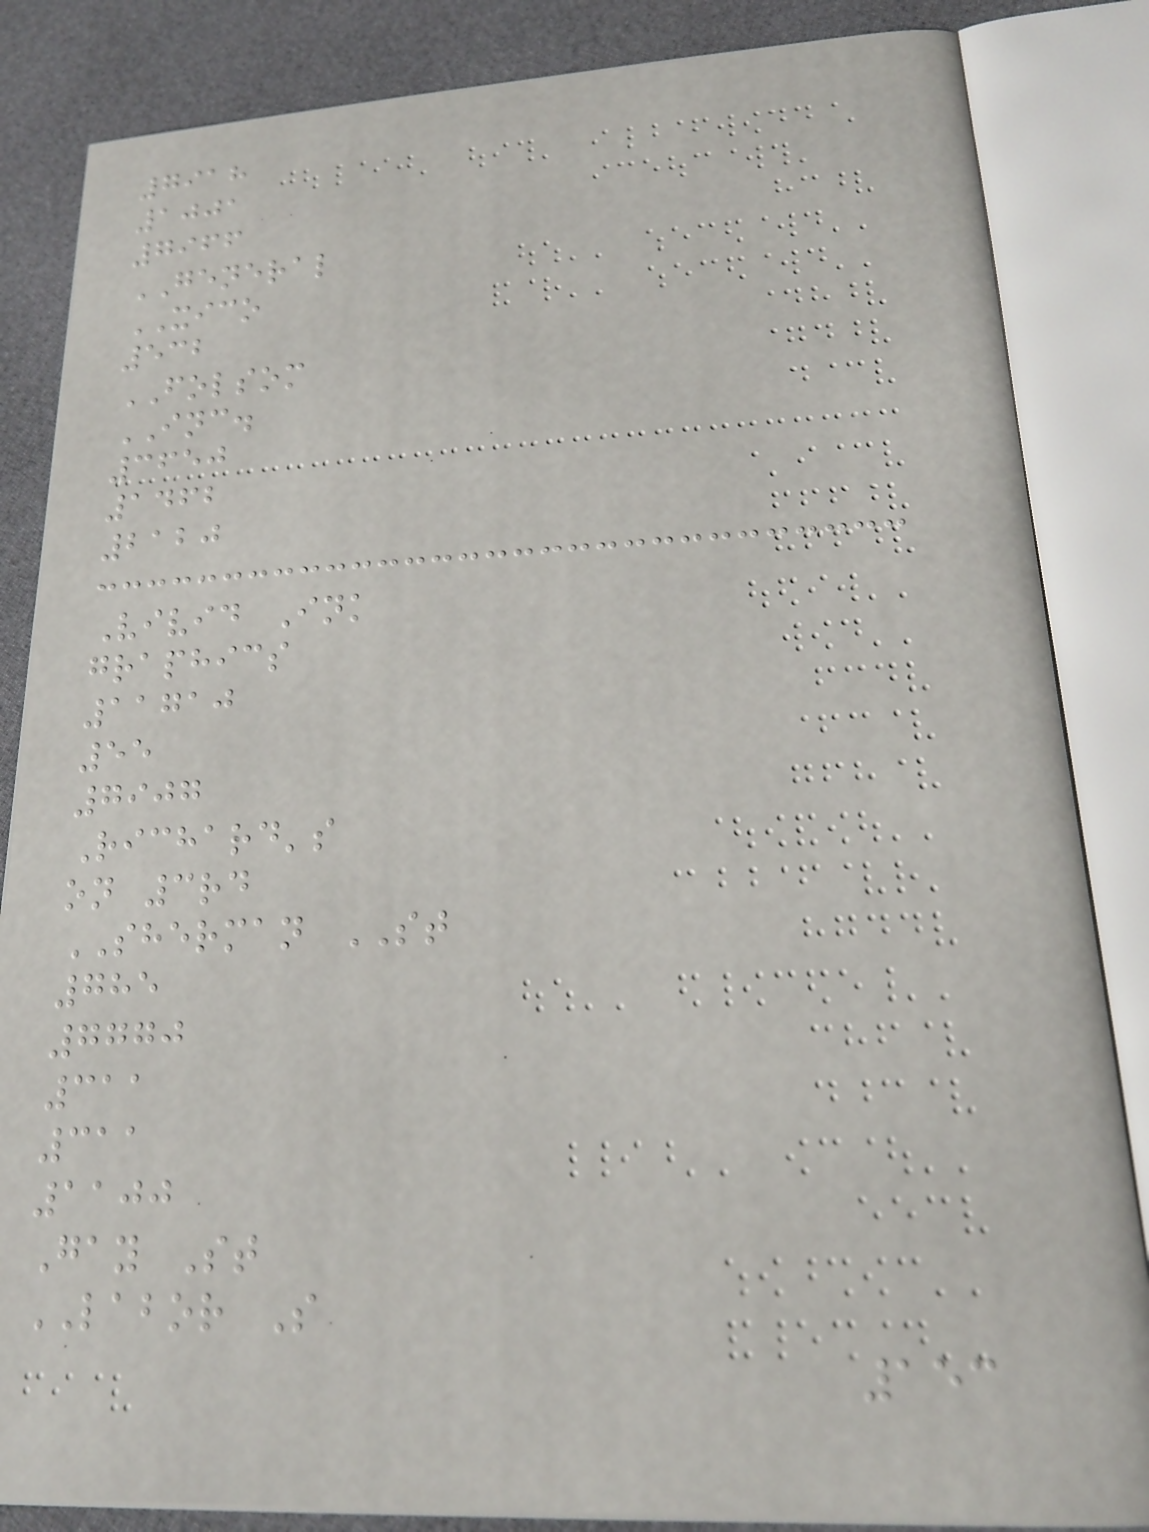7918
1001
7966
GENERAL
XICO
532
FOLSOM
INC.
3650
1462
2120
Vivid Ink
graphics
11710
55
7907
Richard's
on 3rd
SHERMAN ST
785
7770
311
311
1100
Gay St
LABOR S
153
